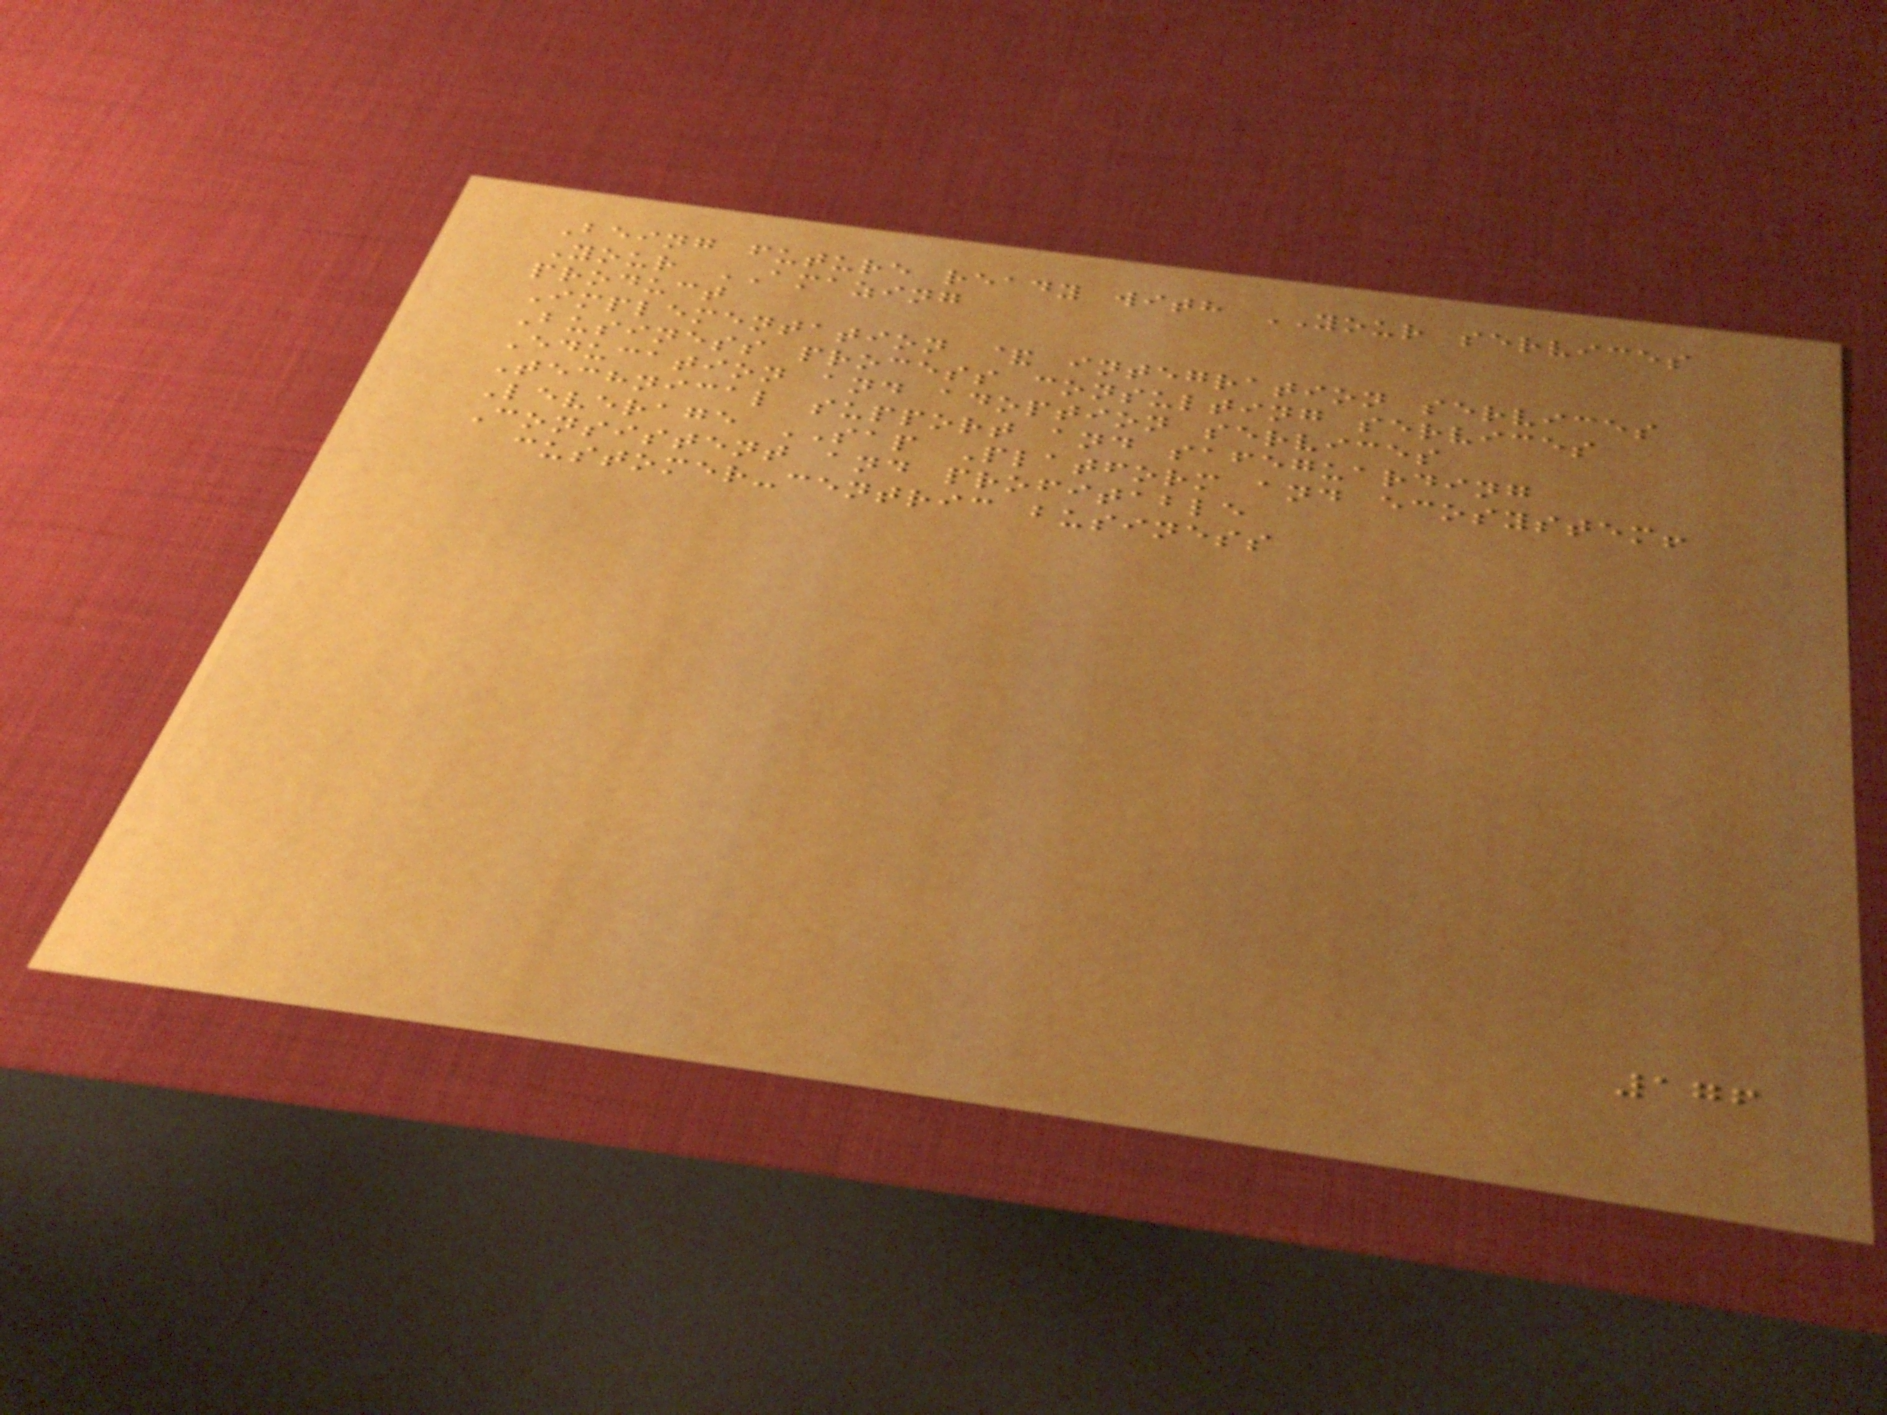Being future ready with YOUR services
Your AMAZING
product
Implementation & integration services
Business process consulting services
Education and adoption services
Technical support and safeguarding
Leverage SAP Platform and ecosystem!
Consistent and profitable
customer-centric business
176
